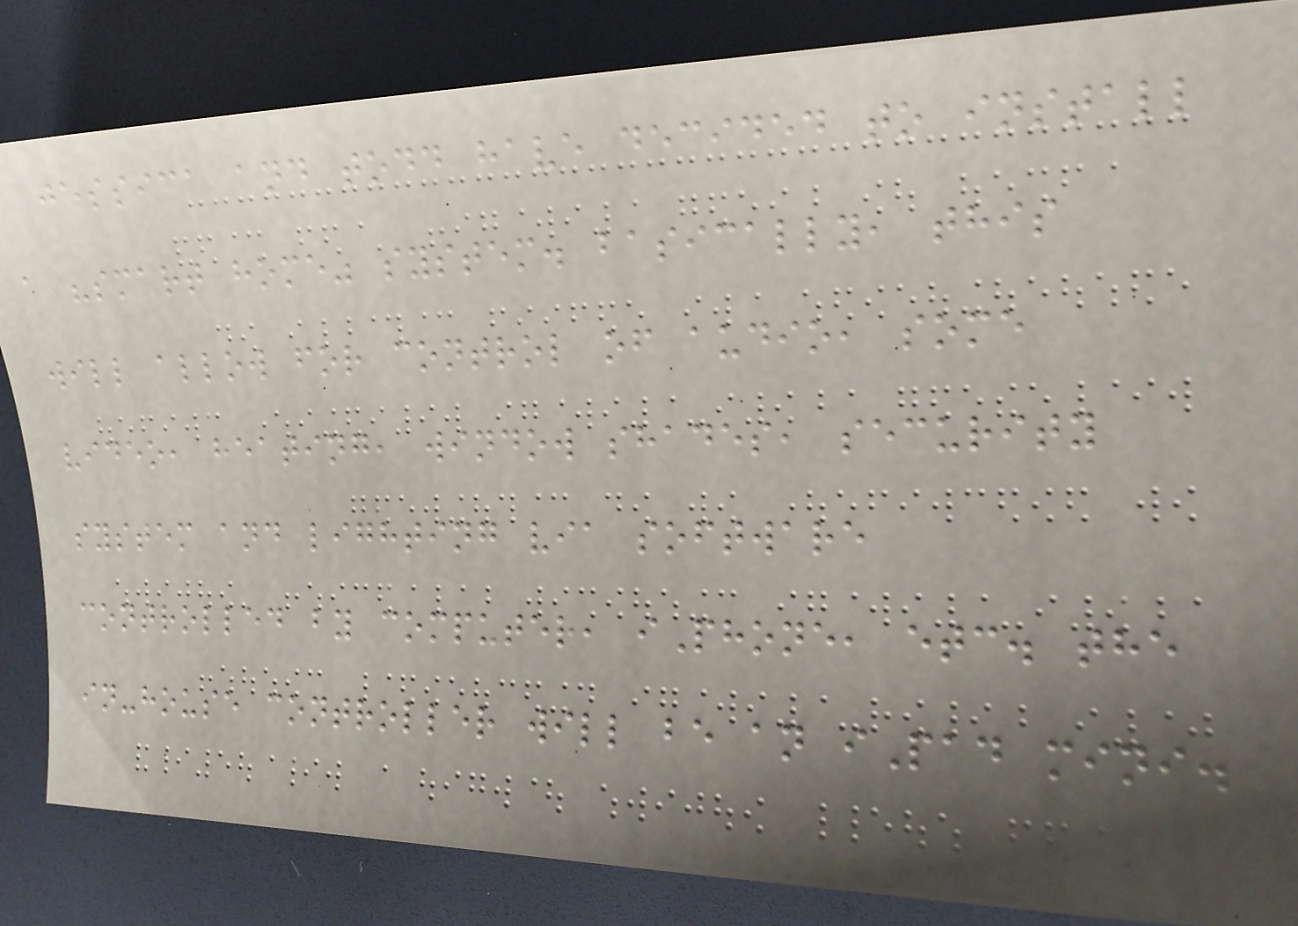jessica and todd have decided to install
a "smart home" system. basically, this
will allow for control of audio, some
video, heating, window shades, security
system and lighting via software
controlled by computer, iPhone, etc. the
in-house controller will be an iPad mini.
